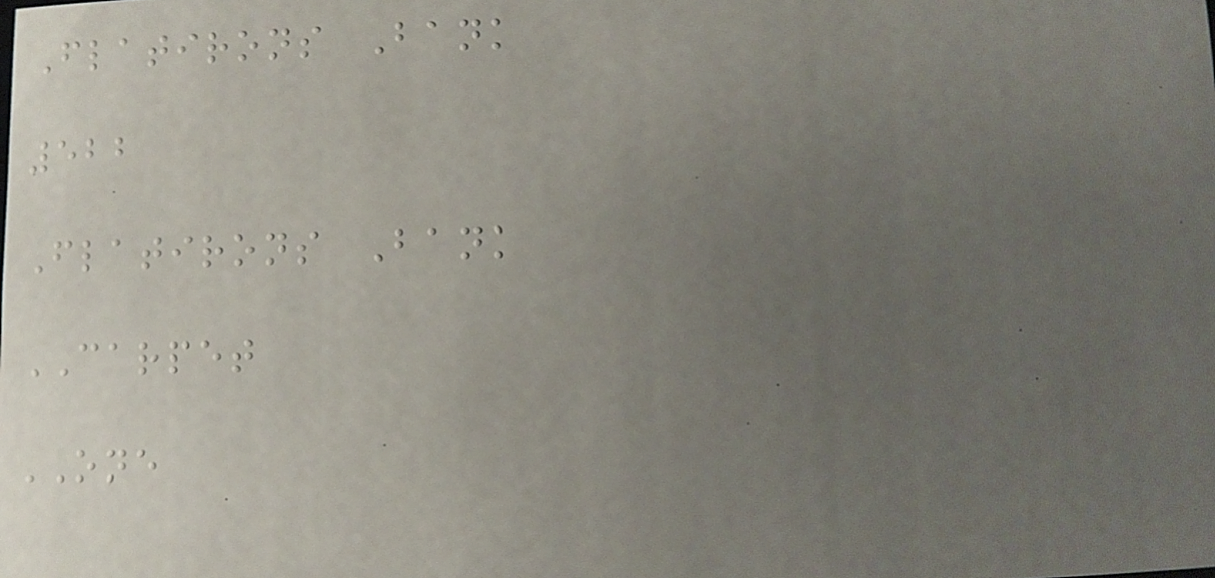Flatirons Bank
522
Flatirons Bank
CARPET
ONE
